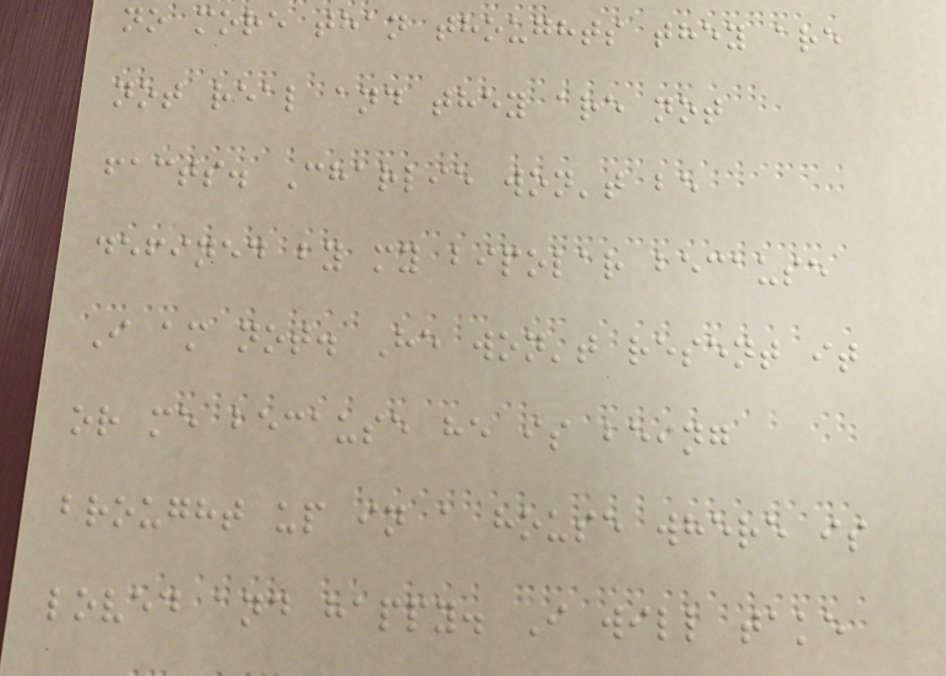no more than thoughts they are
not real and they are not
facts. Charlie won't be
defined by my bipolar because
I am not. He won't resent it
or me because he is being
brought up in a house where is
loved and happy. I will take
